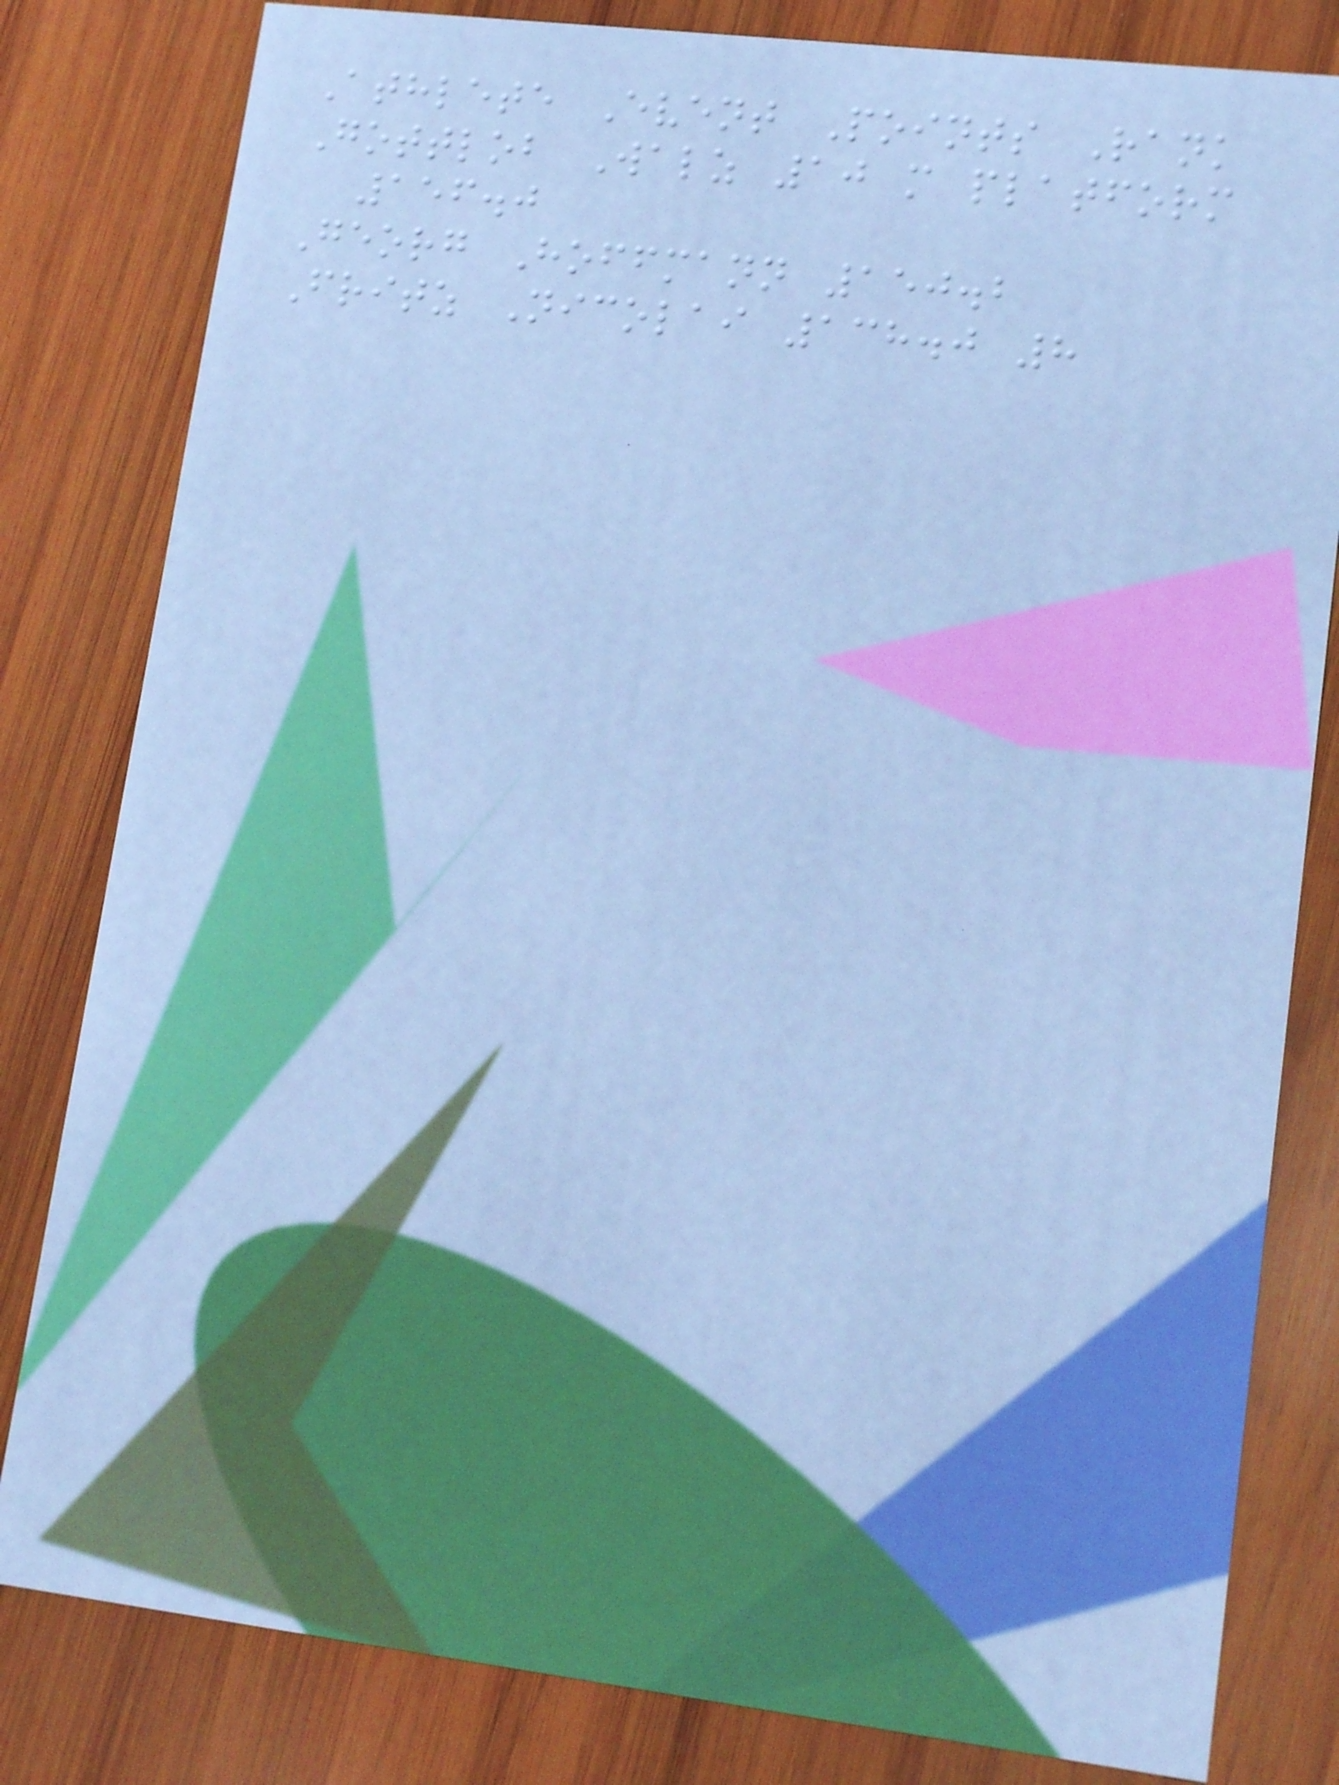Athlete Event Points Rank
Gottlob Walz 10 m platform
156.0
Georg Hoffmann 150.2
Fritz Nicolai 138.0 8
